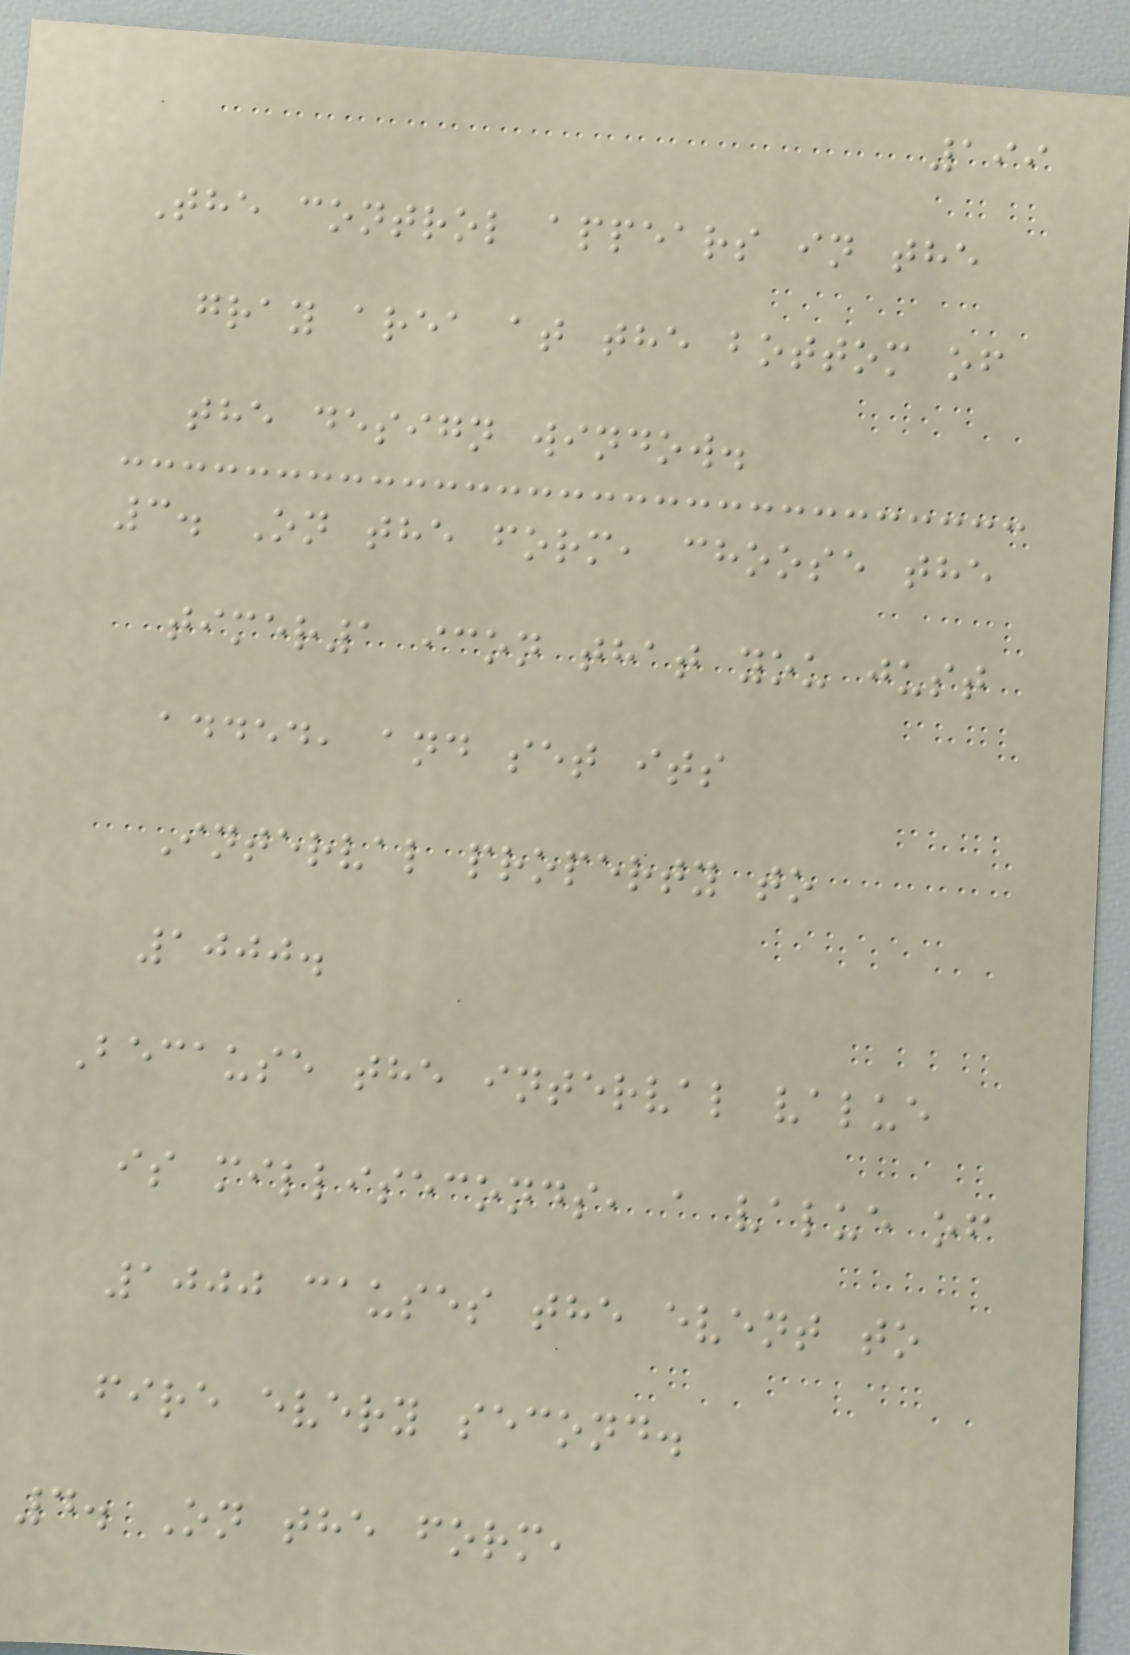199
The control appears in the
gray area at the bottom of
the design window.
3. On the form, choose the
timer1 icon that you just
added, and set its
Interval property to
1000.
Because the interval value
is milliseconds, a value of
1000 causes the event to
fire every second.
4. On the form,
